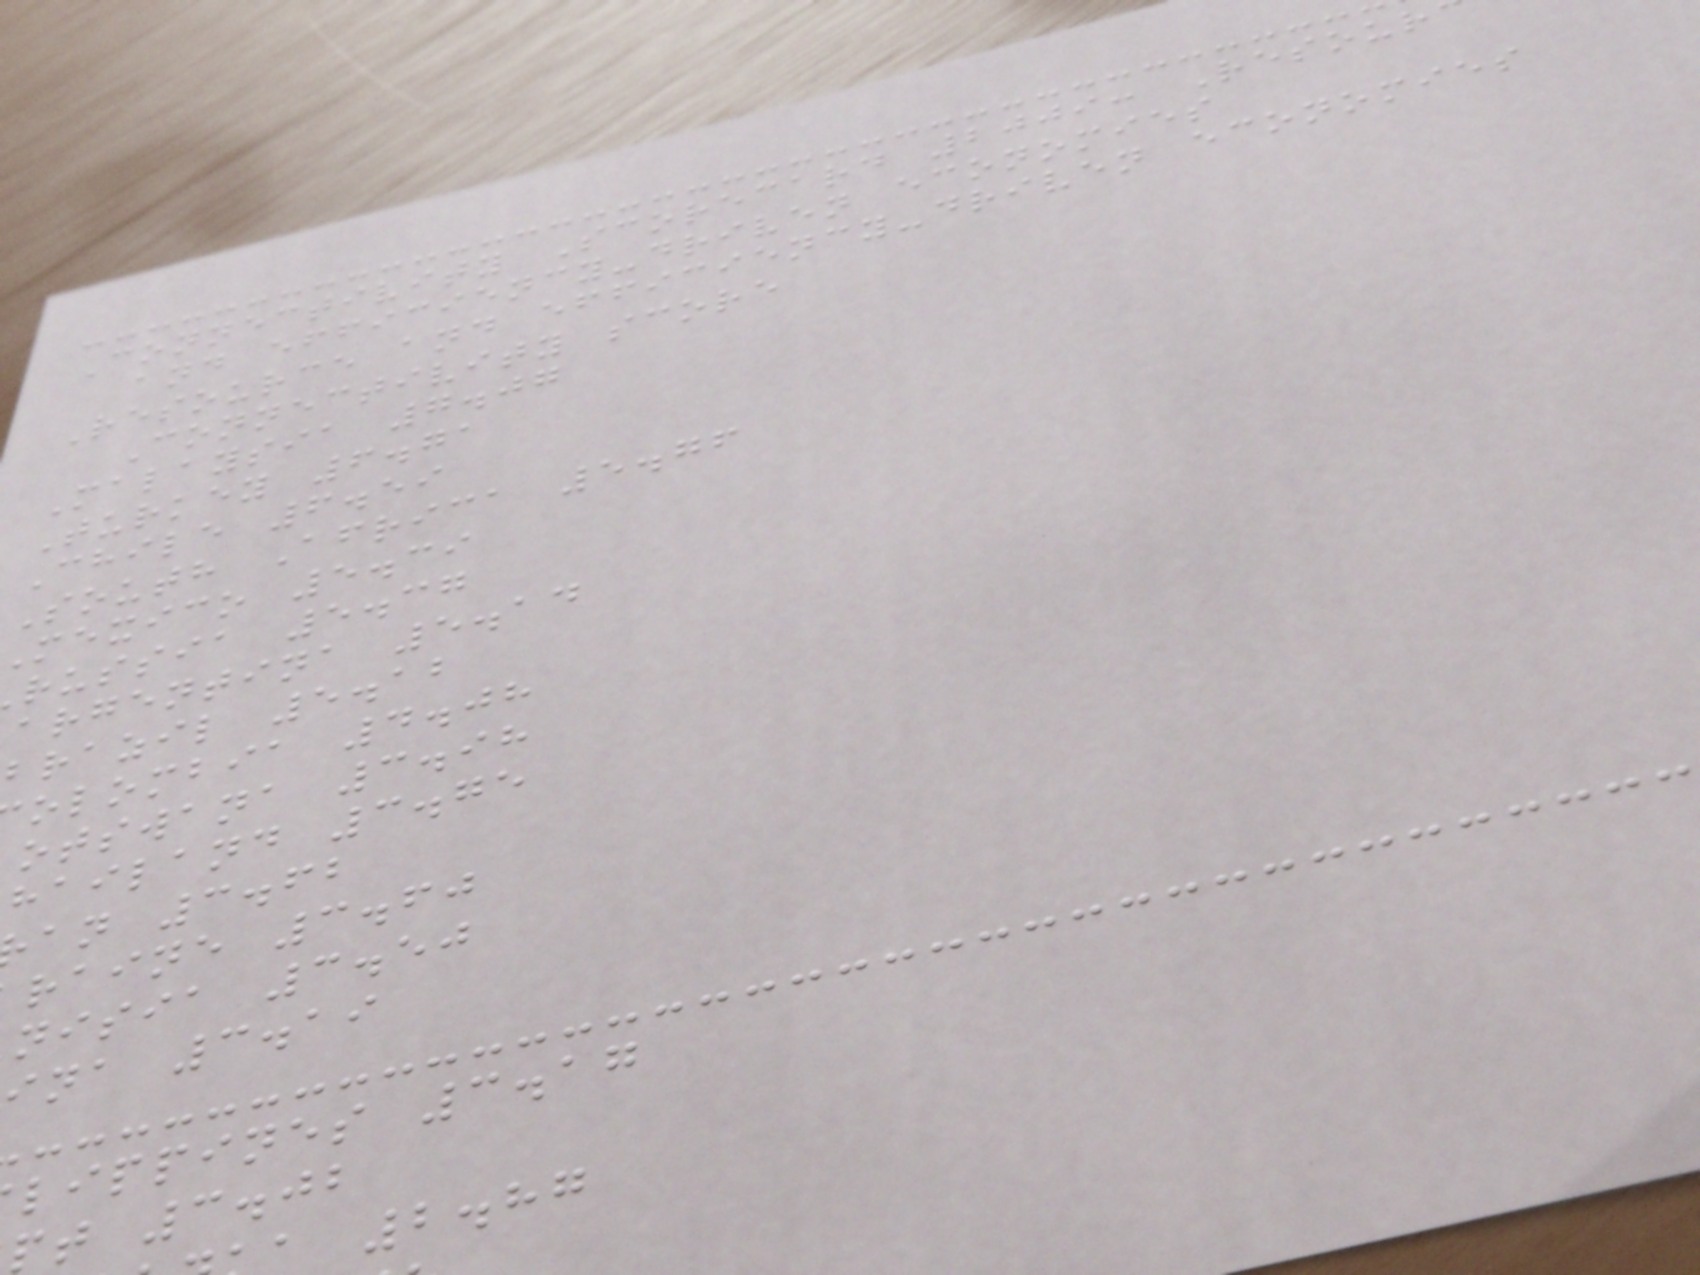Connectivity Scorecard 2009: Resour
and efficiency-driven economies
Resource and efficiency-driven economies
Connectivity score
Malaysia 7.07
Turkey 6.71
Chile 6.59
South Africa 5.76
mexico 5.39
russia 5.37
argentina 5.14
brazil 5.12
olombia 4.08
otswana 3.98
hailand 3.75
an 3.62
raine 3.60
nisia 3.50
ina 3.19
lippines 3.17
pt 3.02
2.87
